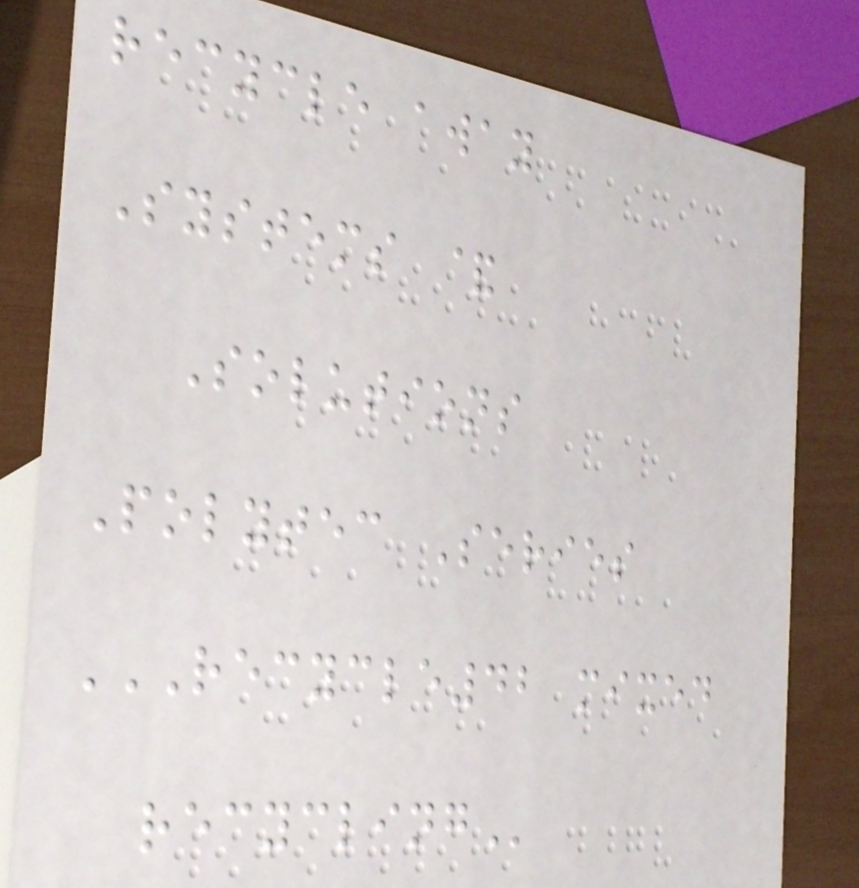recycle away
Systems &
Solutions
Polytec Series
RECYCLE42 MIXED
RECYCLING
